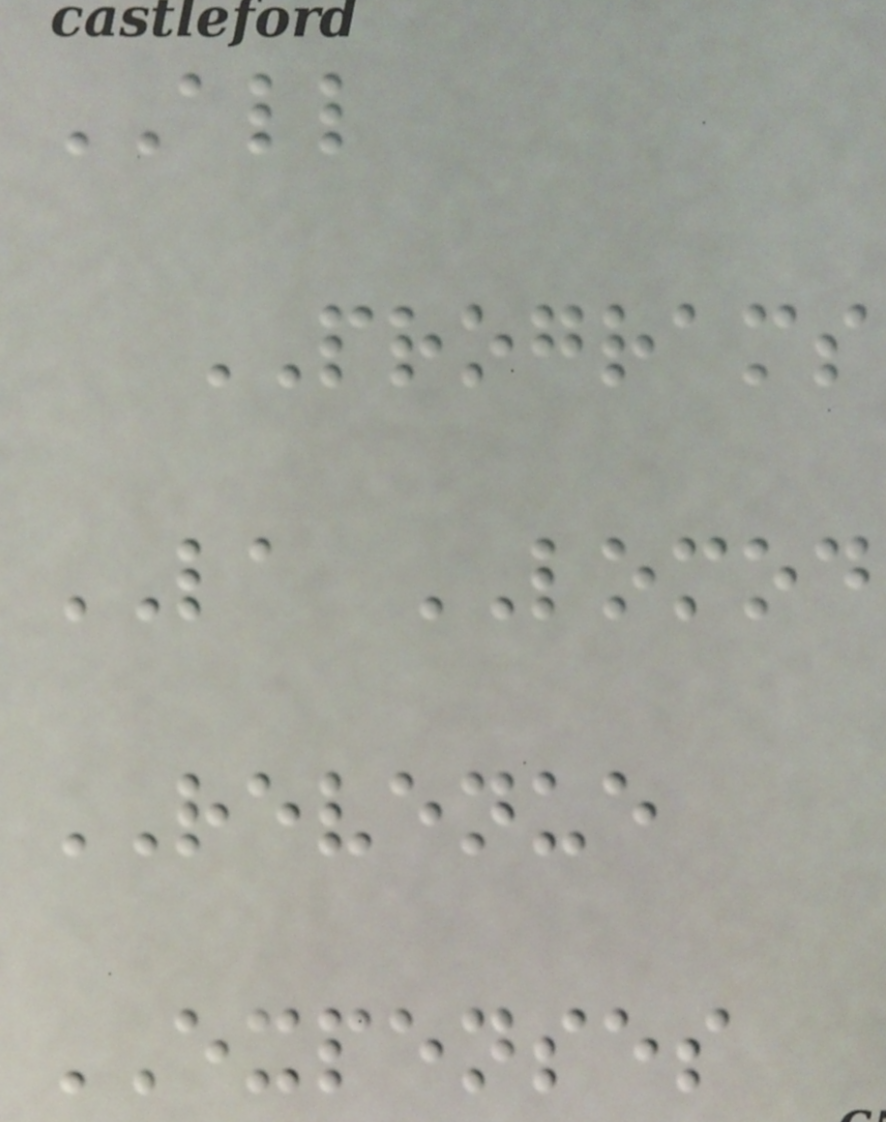ALL
PROGRAMS
LA LOMOD
REVENUE
EXPENSES
